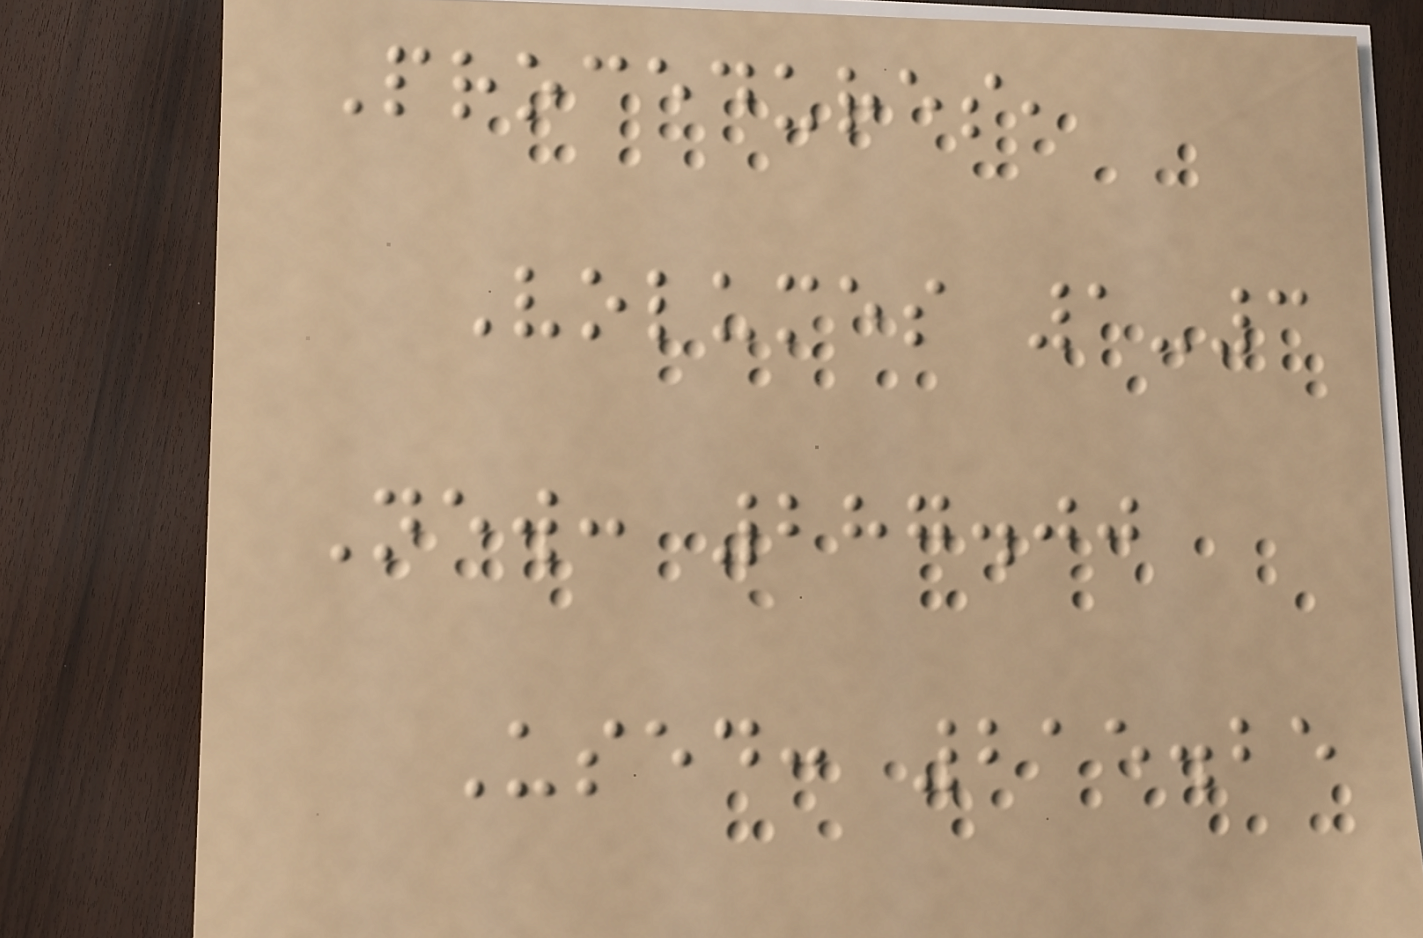Procedures,
Volumes 1-3
New: 287.00
Used: 215.25
